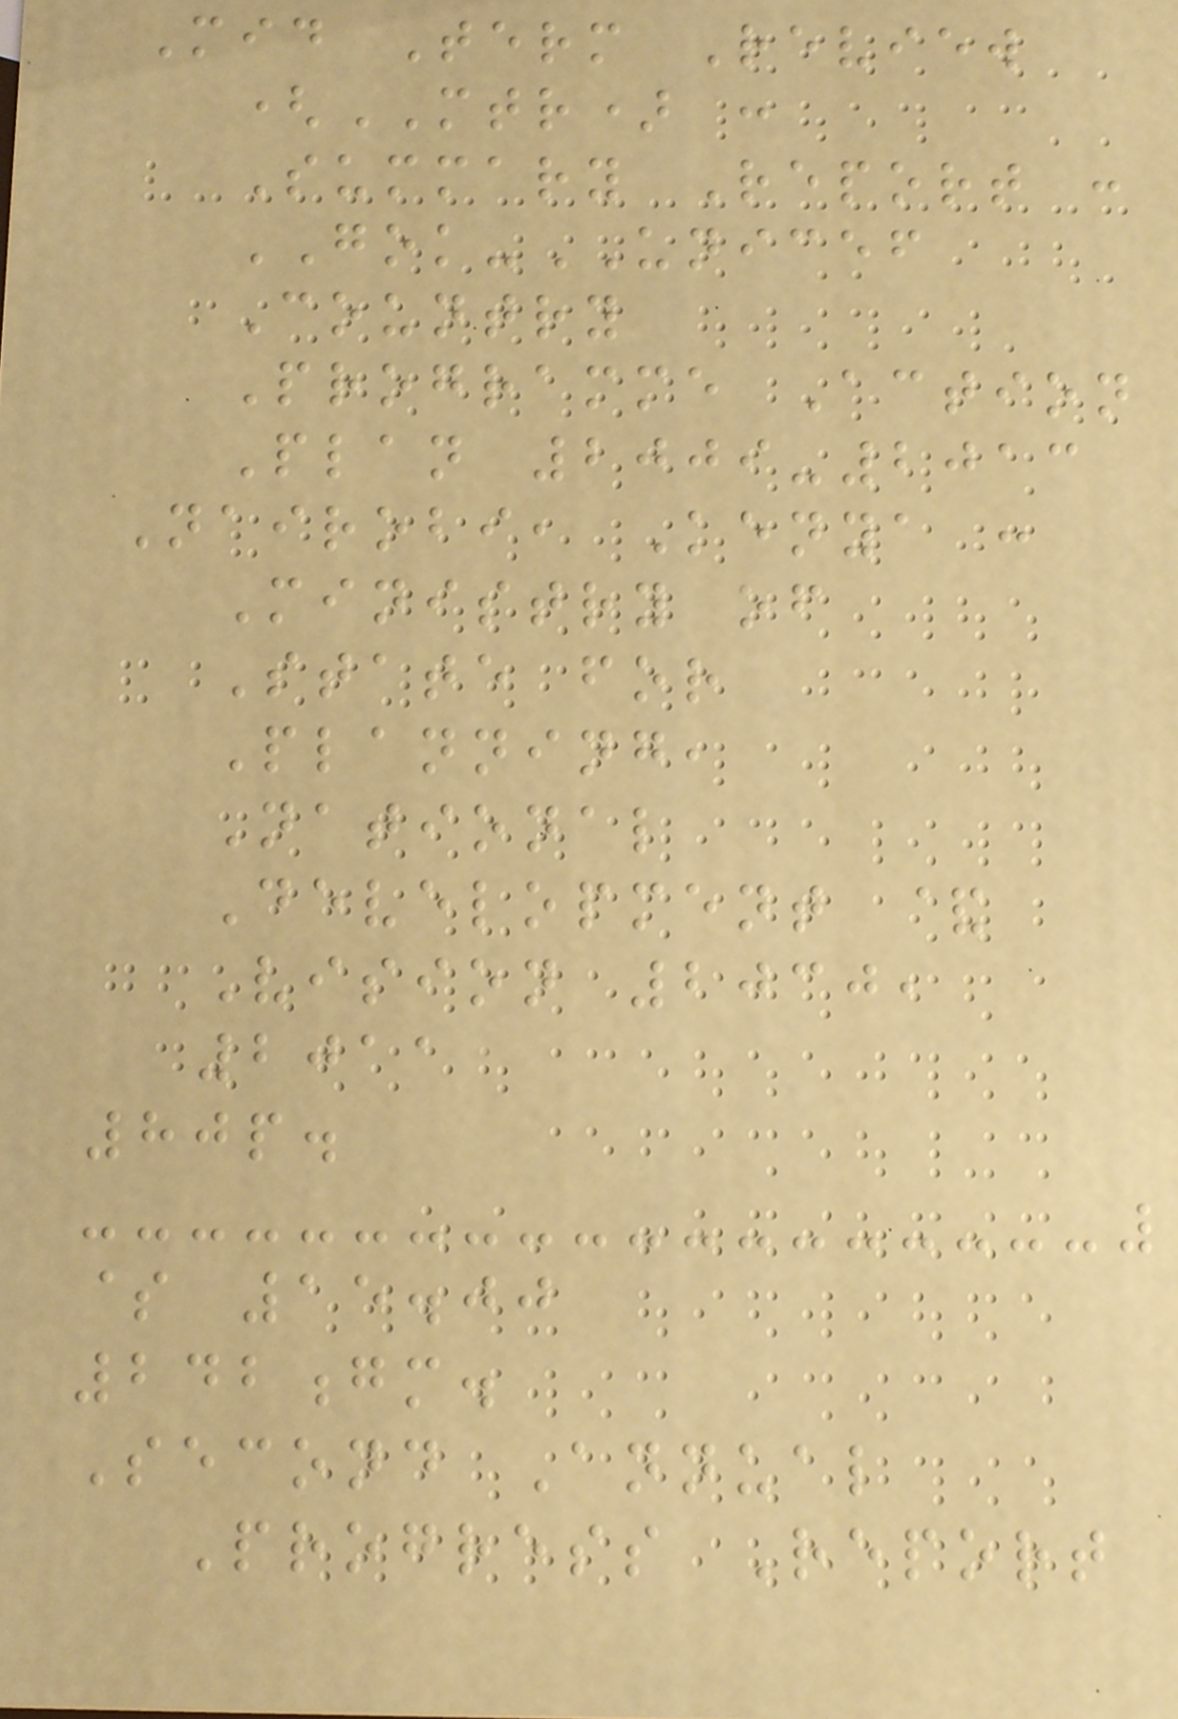Mid Term Review
(MTR) :
Summary Report :
GOK-UNICEF
Country
Programme Action
Plan 2009-2013
Nairobi, Kenya :
Ministry of
State for
Planning,
National
Development &
Vision 2030,
2011
80p.
$ 15.00
242gm.
Second Annual
Progress Report
